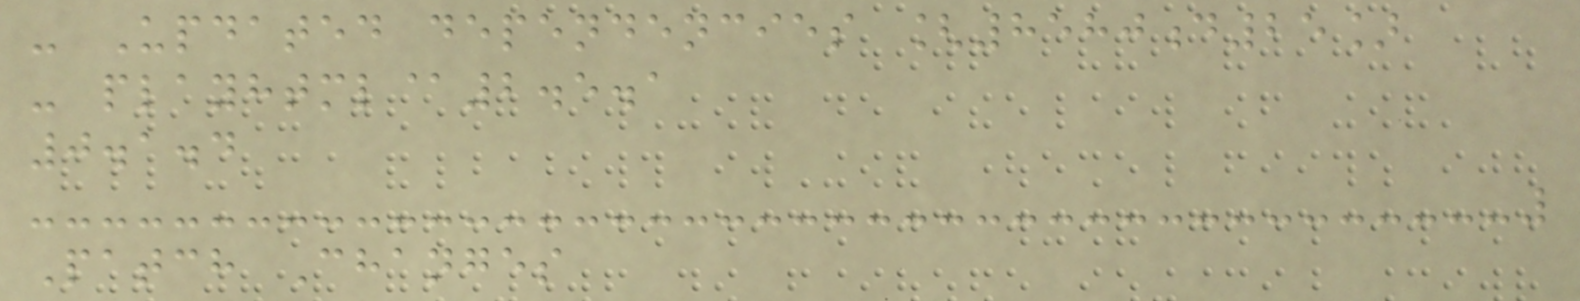- Updated dependencies [8580d25]
- playhtml@2.5.1
0.1.4
Patch Changes
